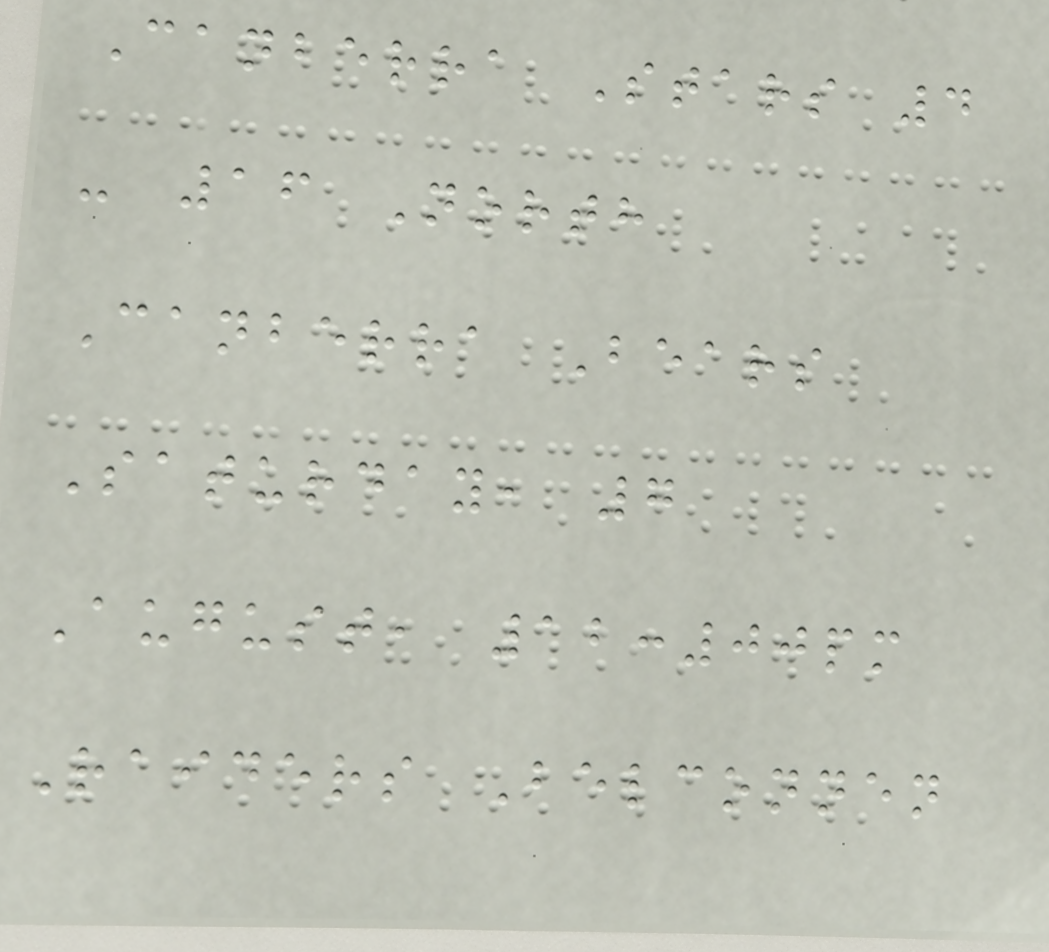Canberra Stars 4
- 16 North
Canberra Bears
Saturday, 7
August, 12:00pm
Raiders Belconnen
